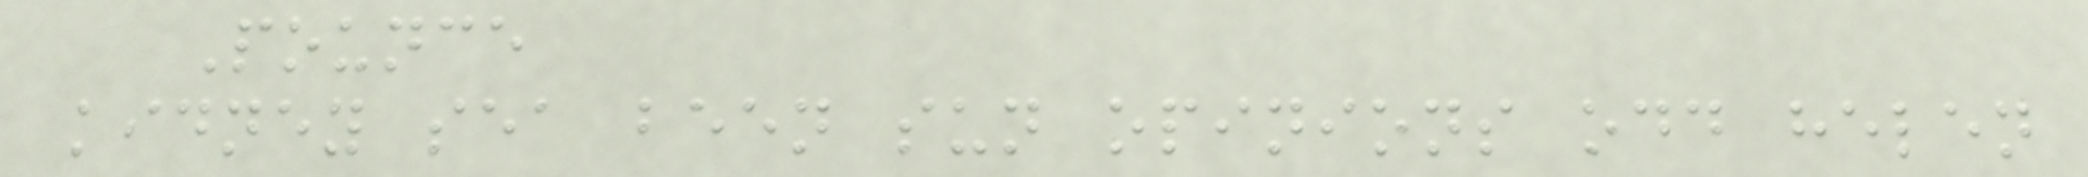Pounce
kidney sea been sun opinions odd helen
